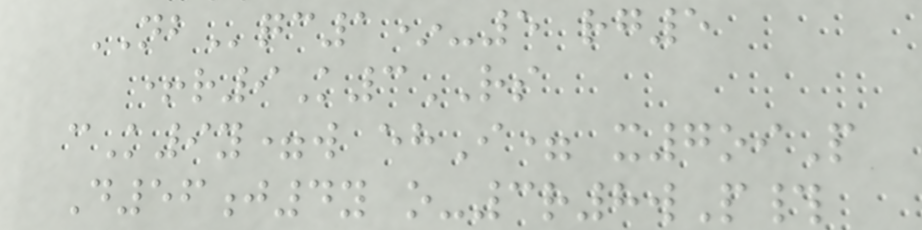NBqc1*-5 rg5
+r9K3RS
cK9y=w ehI= x7oiP
D56j4y o-3r8wP#
